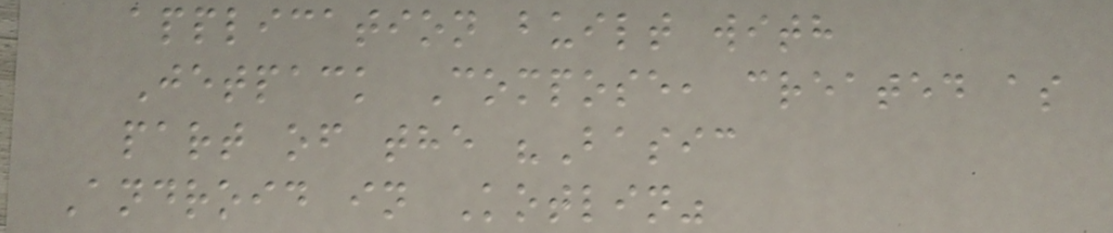application built with
Jetpack Compose, created as
part of the "Basic
Android in Kotlin"
